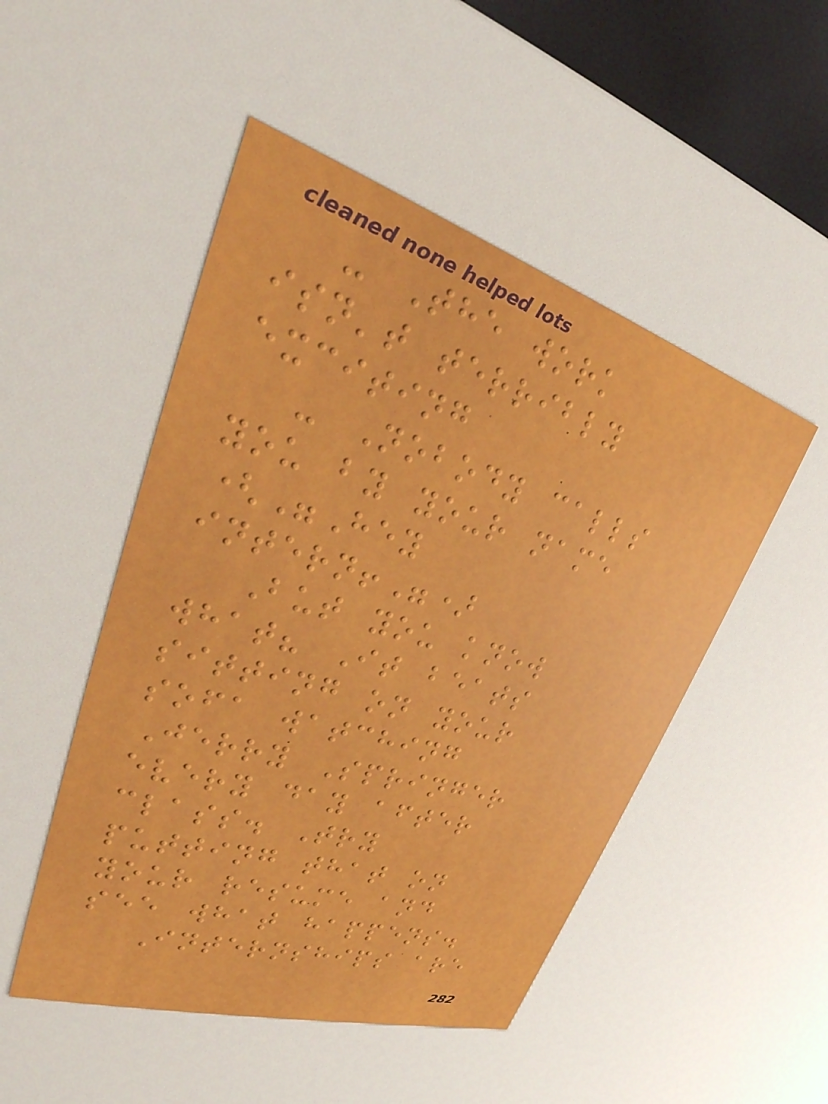- The work
isn't terribly
exciting
- Nobody calls
you by your name
("Hey
intern!")
But you know
what? It beats
sitting on your
sofa watching
Jerry Springer
every day after
class. Try
putting that on
your resume and
see what happens.
Internships are
